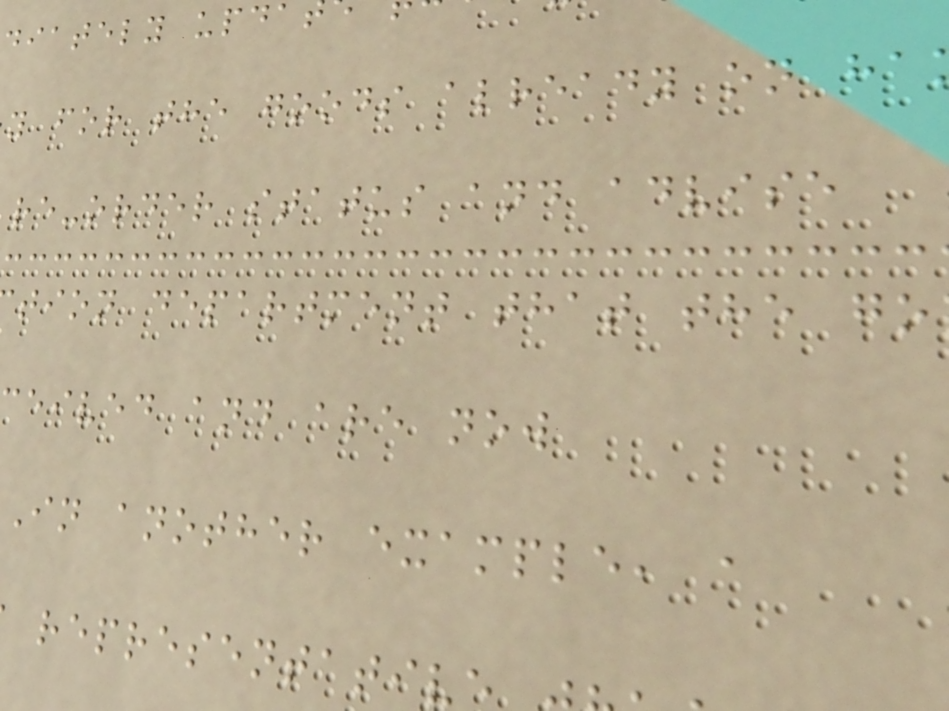diately upda
y for the goods already on ha
re-order status and advise
tion department that the go
eived and are now
In another example, a
representativ
